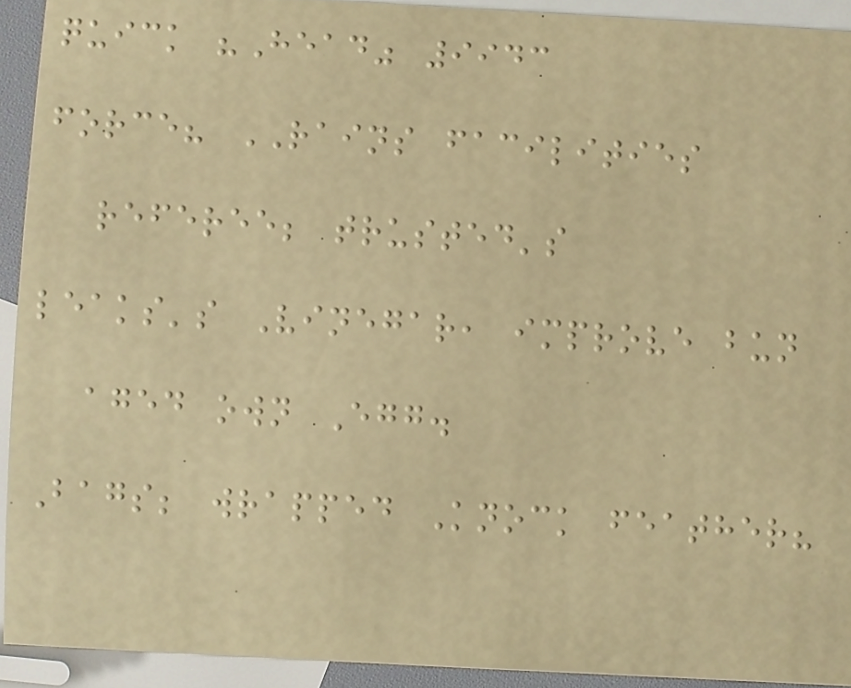quick "Head" 9943
force? RAINS facilities
referee; trusted's
leaks's Vinegar, improve bun
aged own Egg.
Bags; wrapped Knock feather?
